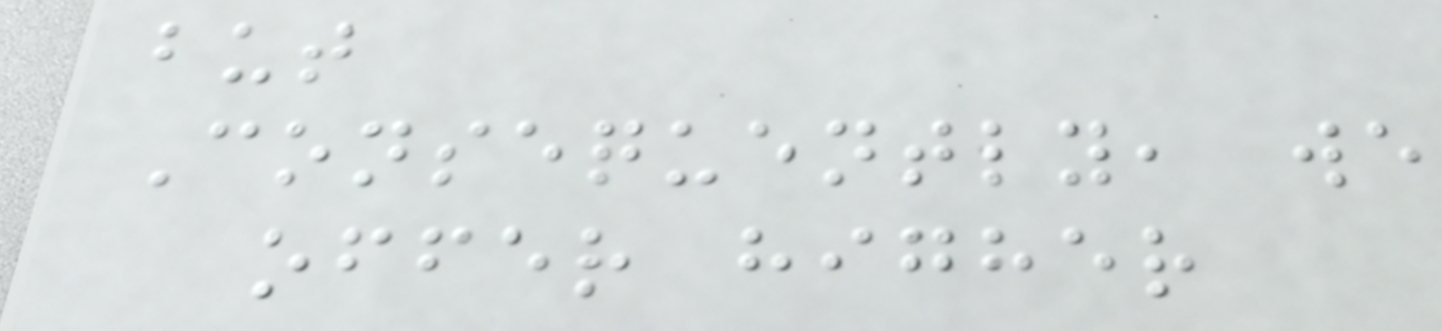but
Consequently, we
offer higher
